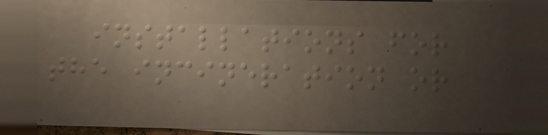installations for
the incineration or
